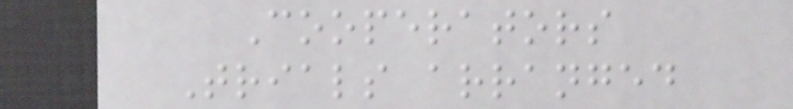Cooperators
Trials arranged
